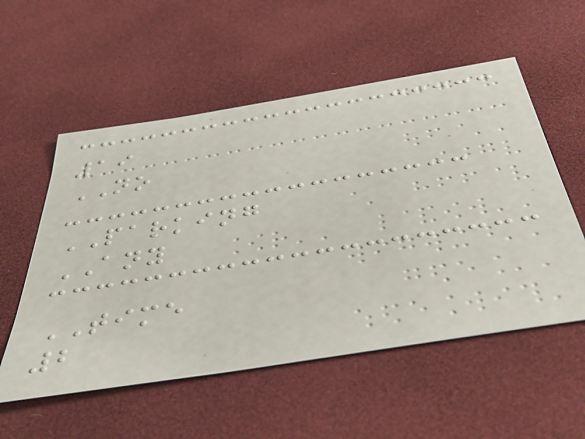19
NO
PARKING
ANY
TIME
2
